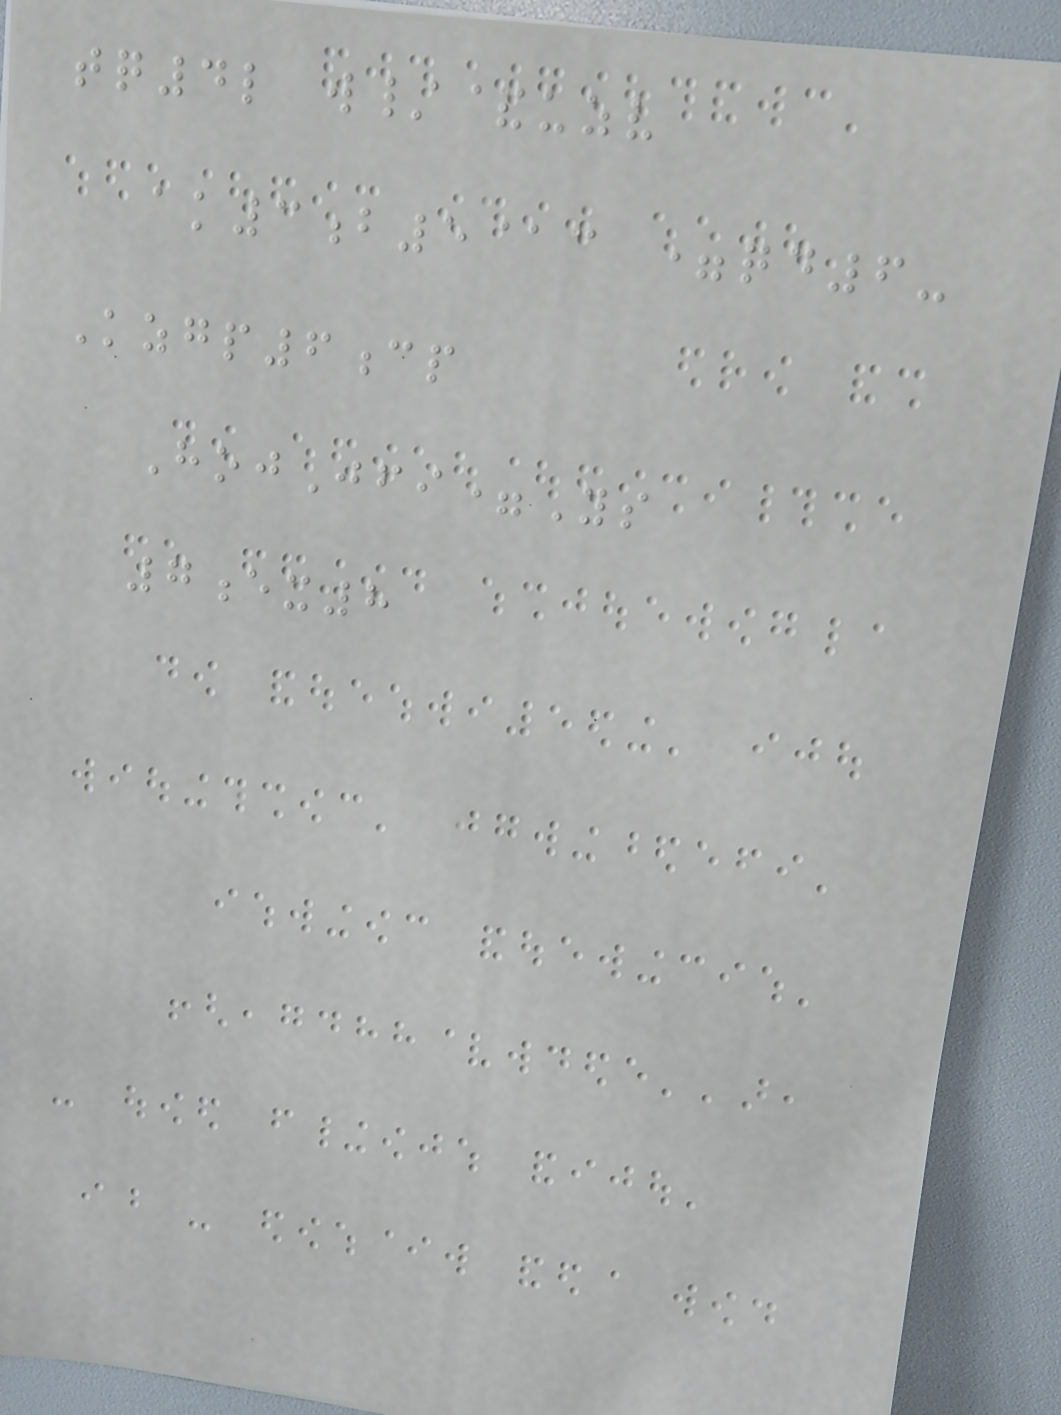tq4l w/&uzv
ak3b5@c =qd6-
Kzgp6cp
HojJfi=Ys
7ex8
